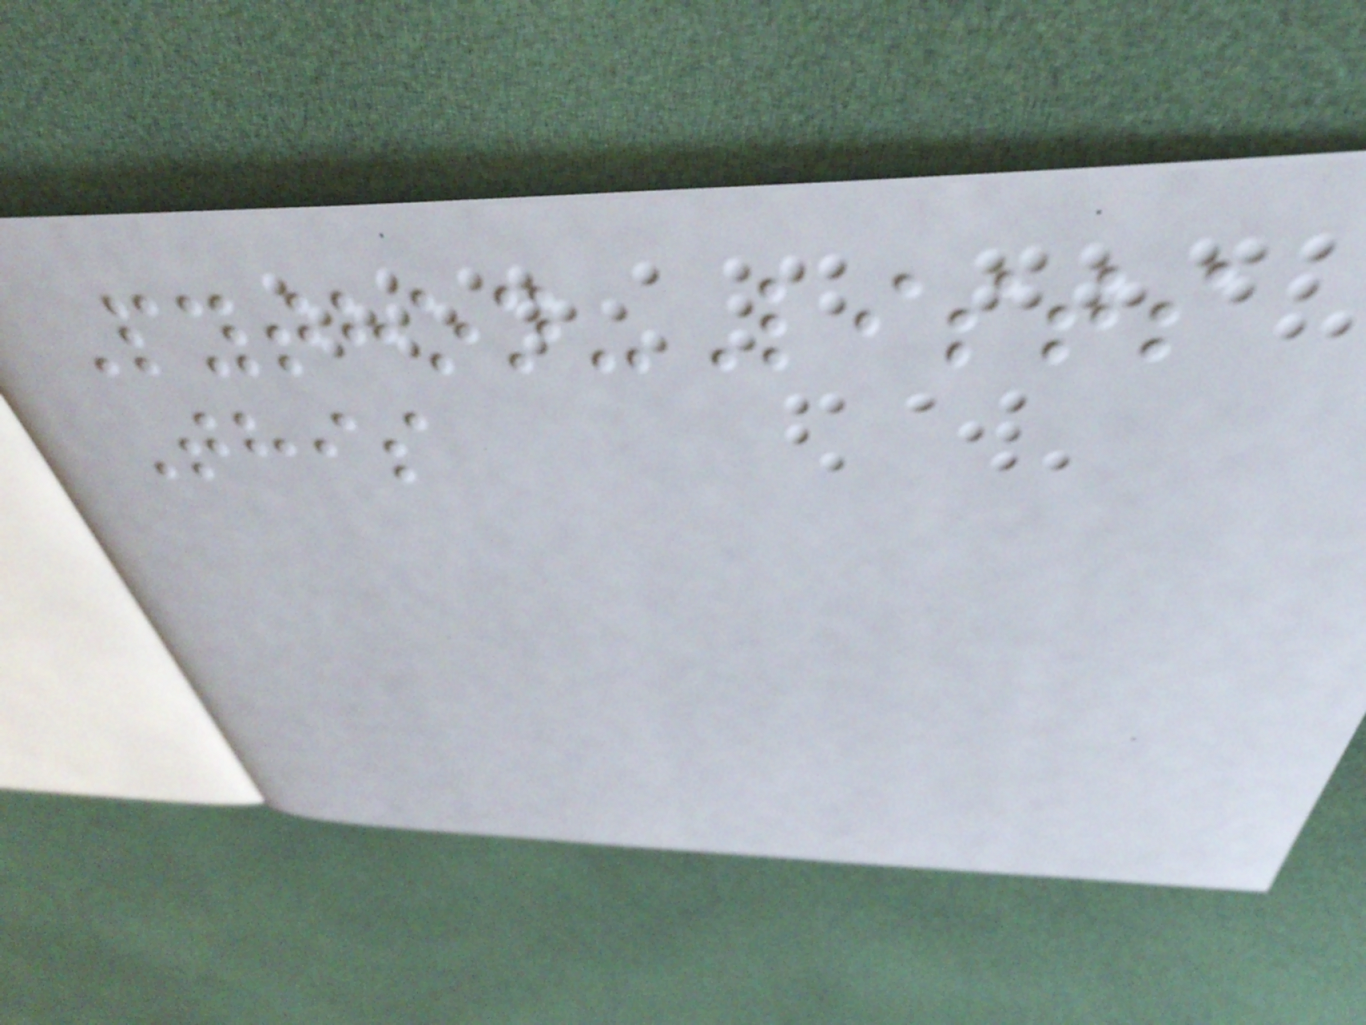Python-Lists
This
